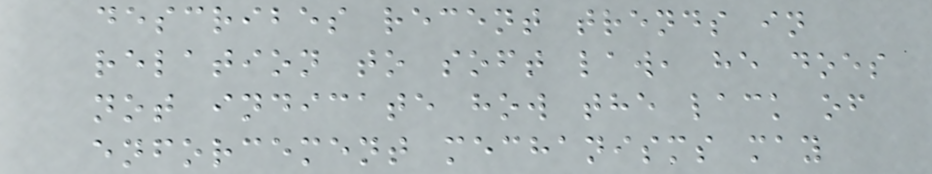describes recent trends in
relation to soft law, he does
not indicate how the lack of
enforcement mechanisms may
